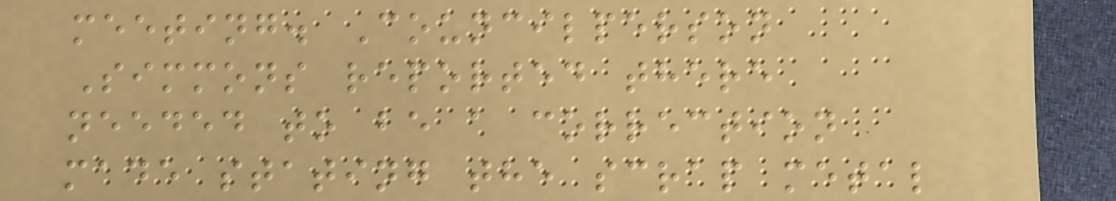meeting. Councilperson
Simmons reported there
needed to be a correction
made stating the scrap metal
